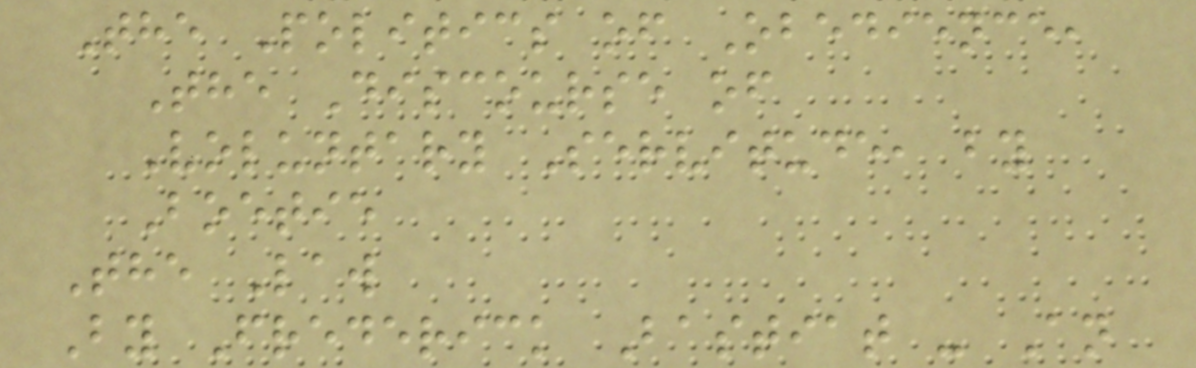The Politics of Obedience,
The Discourse of
Voluntary Servitude, by
Boetie
The Law
By Frederick Bastiat - An
